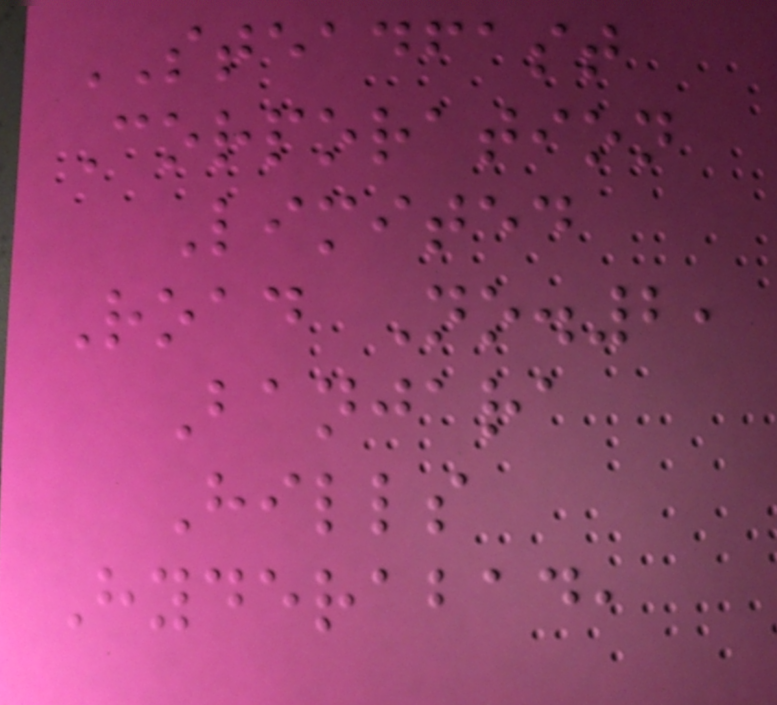STEADFAST
Corporation
Limited
Road No.2,
Banjara
Hills
Hyderabad,
